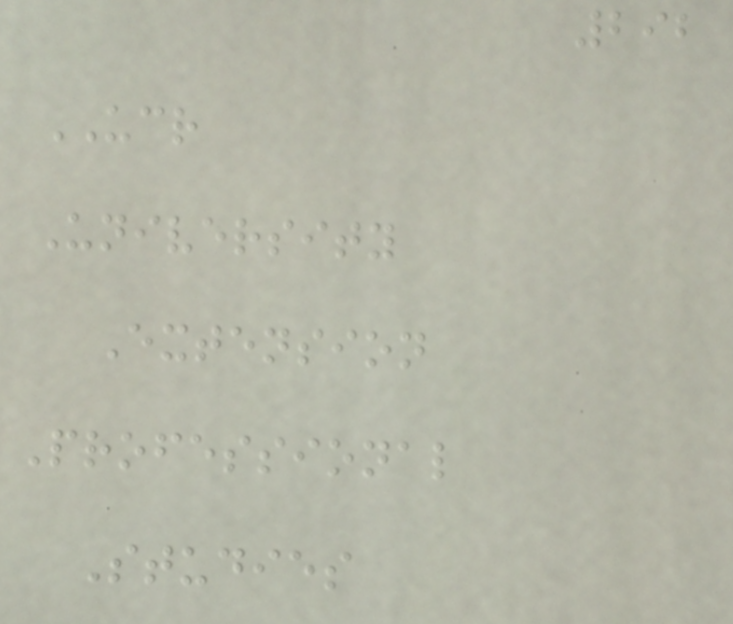292
UCR
University
Extension
Professional
Studies
